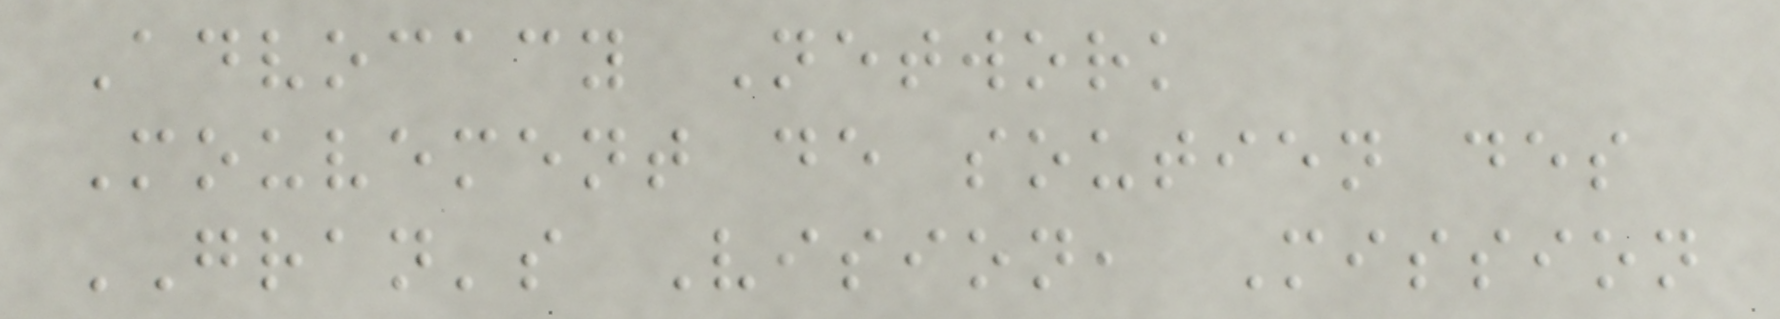Advocacy Network
Mouvement de soutien des
GRAN's Vision, Mission
